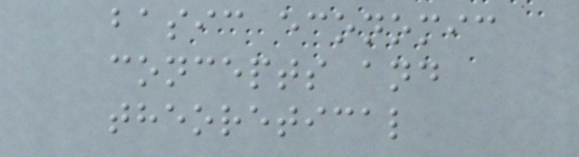basic economic
concepts and
theoretical
